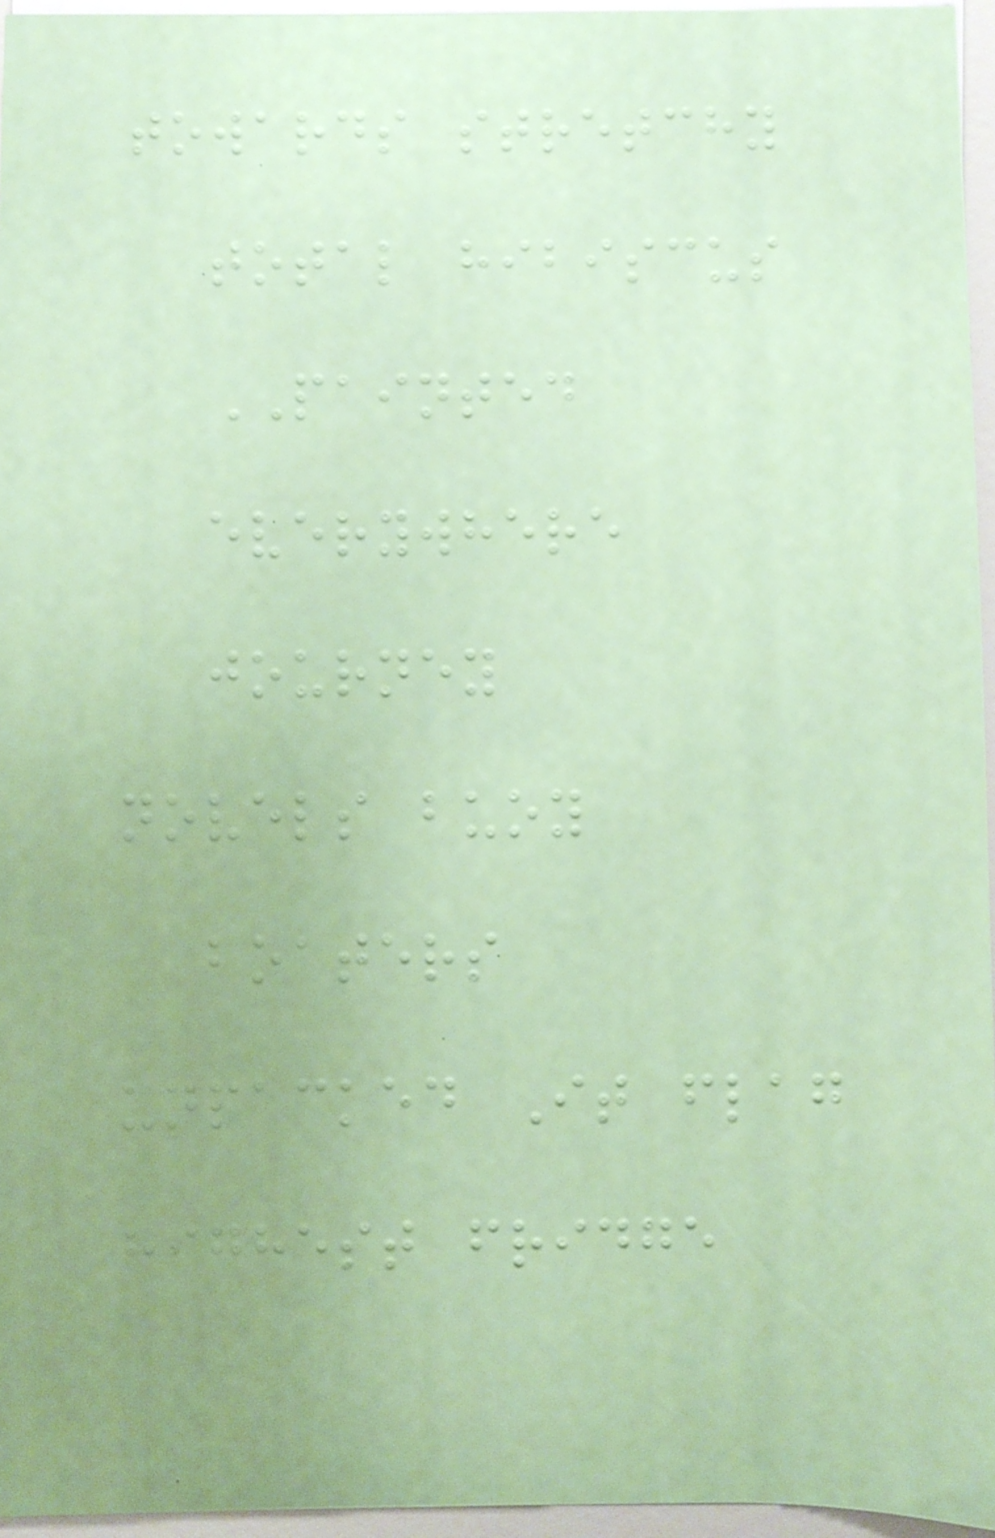towards stretchy
total hibiscus
PAINTED
everywhere
journey
novels buoy
boaters
unpacked It flag
highest fridge
